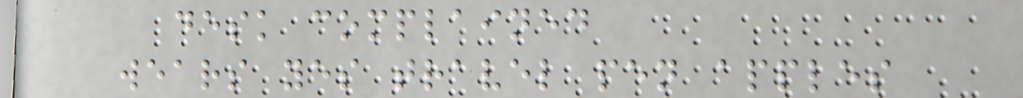desk complained
wears yes travel pen apples
